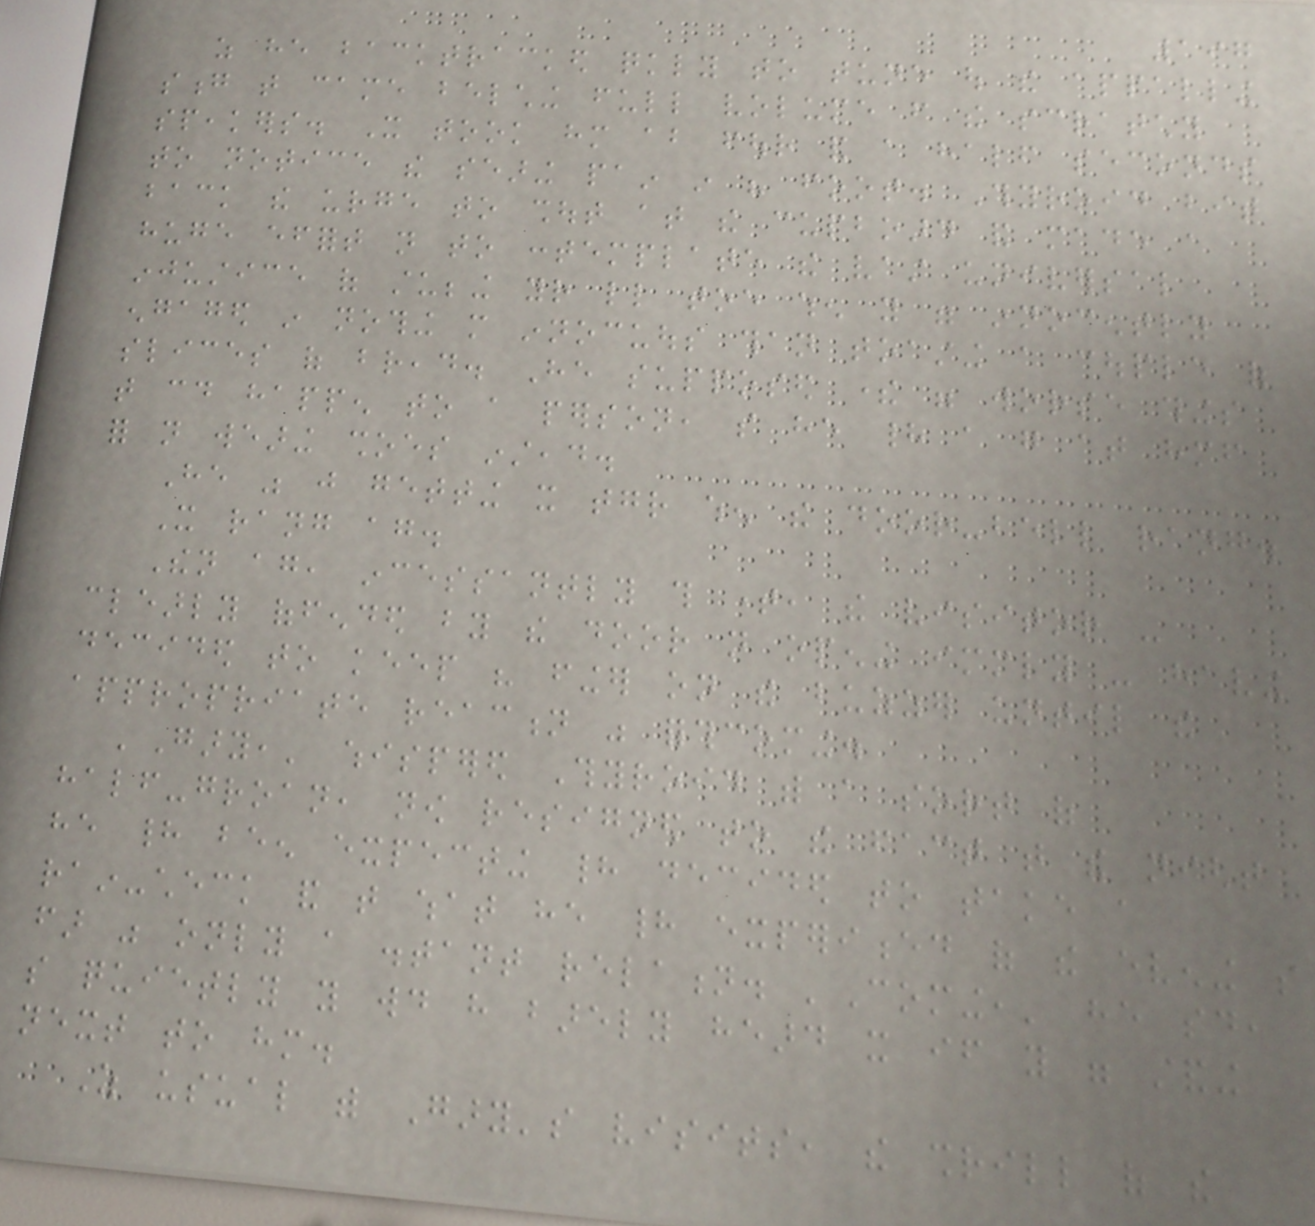197
as he backtracked quickly to tune out the appalling
song that came belching full volume from the scratchy
speakers. It took him about four and a half seconds
to notice the searing pain in his foot. Thyroid bit
back the urge to shout at the cupboard and made a
huge effort not to contemplate the vast universal
injustice of stubbing your little toe when you were innocently
engaged in nothing more innocuous than toasting a couple of
slices of bread. He supposed there were worse things
that could happen to a person, so he had a go at himself
for not wearing shoes instead.
He was just getting it together when the door-bell rang.
It rang again.
Then again, incessantly this time, the visitor -
clearly offended by the door not opening immediately - having
decided to keep his finger on the buzzer until the
appropriate reaction was forthcoming.
'Gary,' whispered Thyroid with a sort of
half-groan, now resigned to the fact that the night
he had been expecting had decided to take a
rain-check and that what he had experienced of the evening so
far was only a distant relation. 'Coming,' he said,
so quietly you would have barely heard it if you were standing
next to him.
As usual with Gary's visits, the shrill of the
